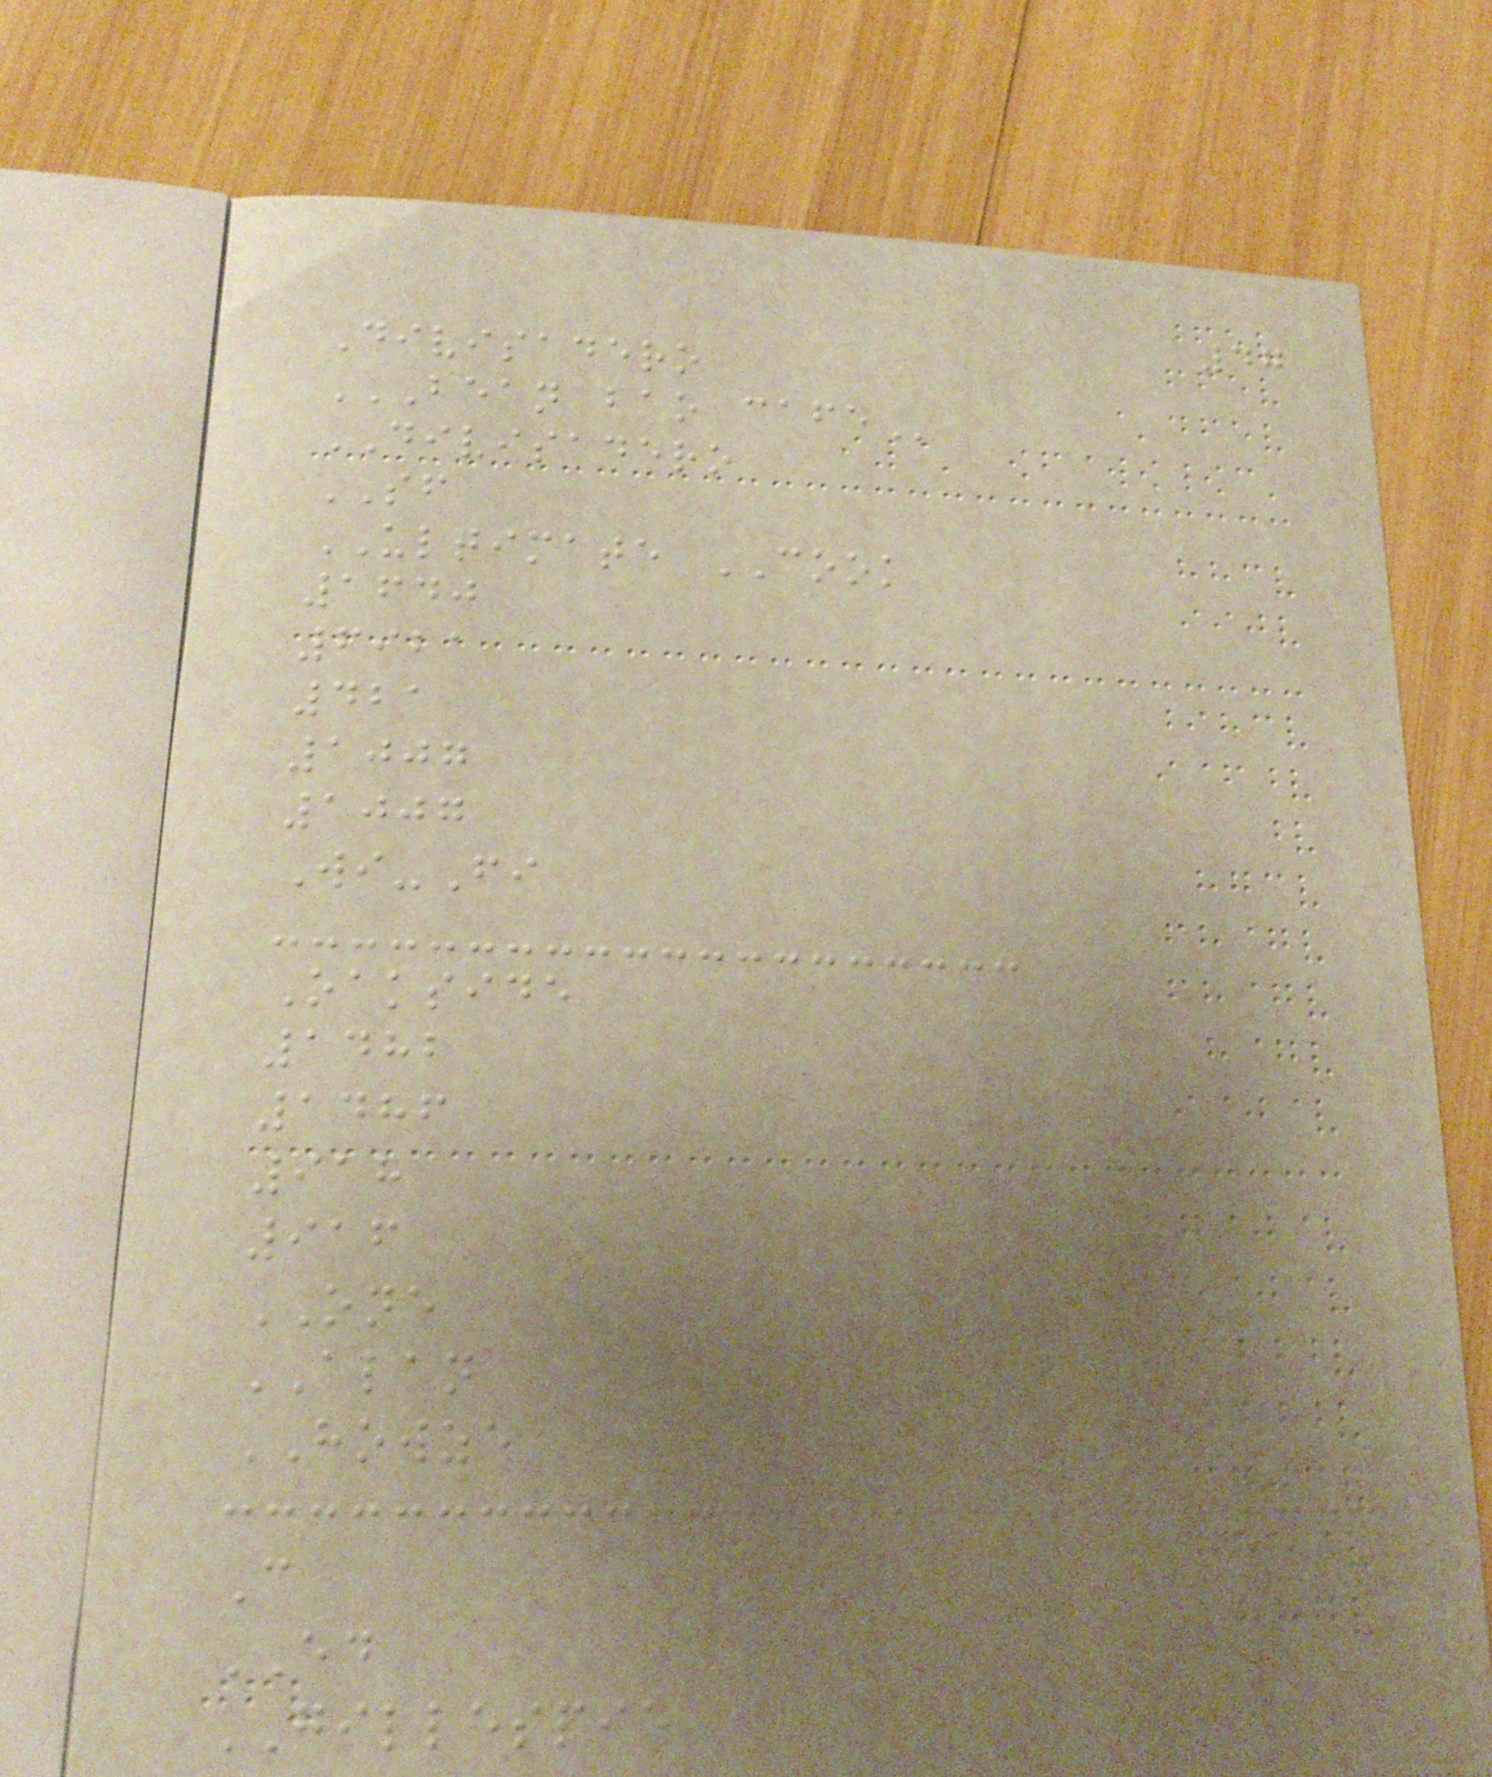47
Divisadero
BEAN BAO CAFE
DIVISADERO
SF
ULTIMATE COOK
1640
6921
421
1007
1007
Wi-Fi
Oakside
1482
1486
918
916
ONE
ALAN
HOWZE
C
ED
GILLESPIE
